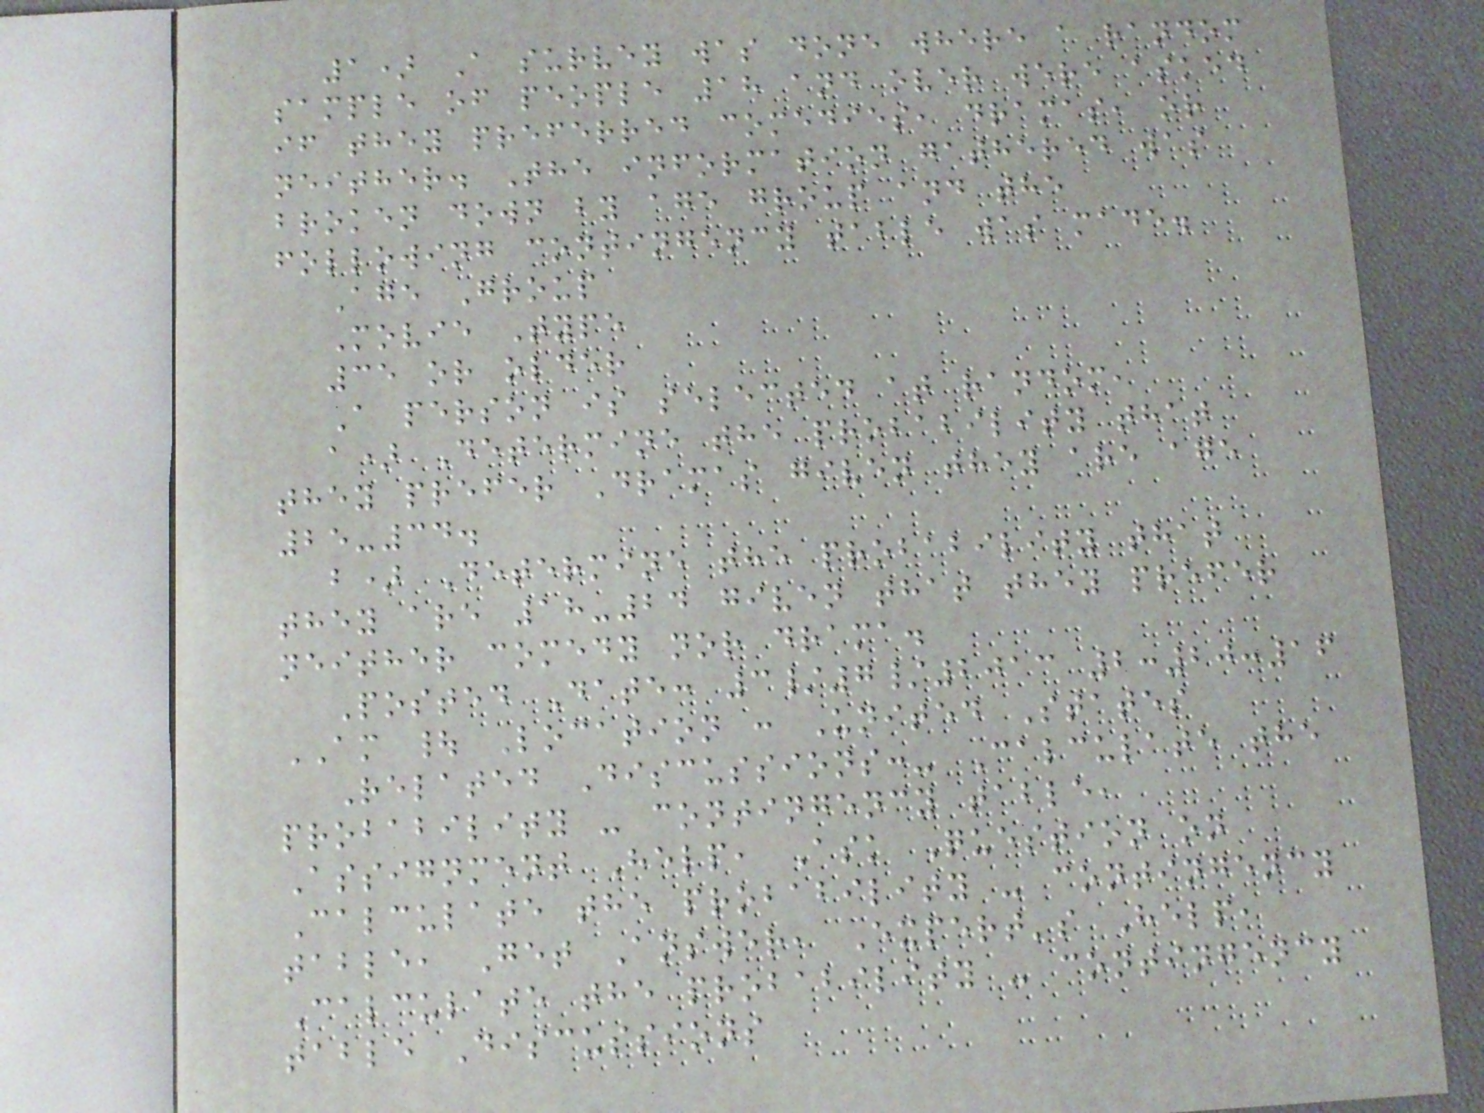1) A survey was done where a random
sample of people 18 and over were asked
if they preferred comedies, dramas, or
neither. The information gathered was
broken down by age group and the
following contingency table was made.
Age Group
Movie Type
35 or older
A person is selected at random,
a) Determine the probability that
they prefer Dramas given they are age
25-34.
b) Determine the probability that
they are 18-24 given that they prefer
neither comedy nor drama.
Posted Date: 3/7/2013 2:20:16
AM | Location : United States
Related Discussions:- Calculate the
probability - contingency table,
Assignment Help, Ask Question on
Calculate the probability - contingency
table, Get Answer, Expert's Help,
Calculate the probability - contingency
table Discussions
